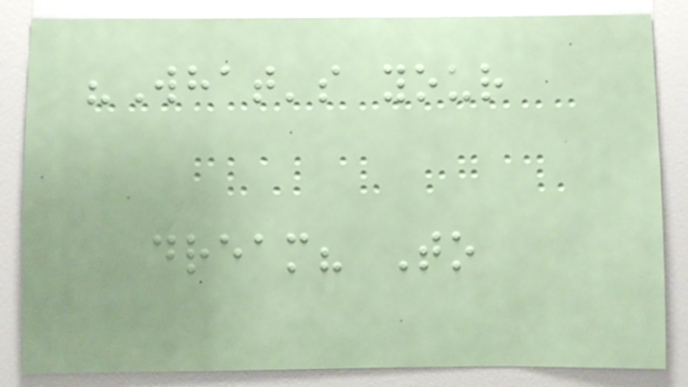"What's your
dream? To
